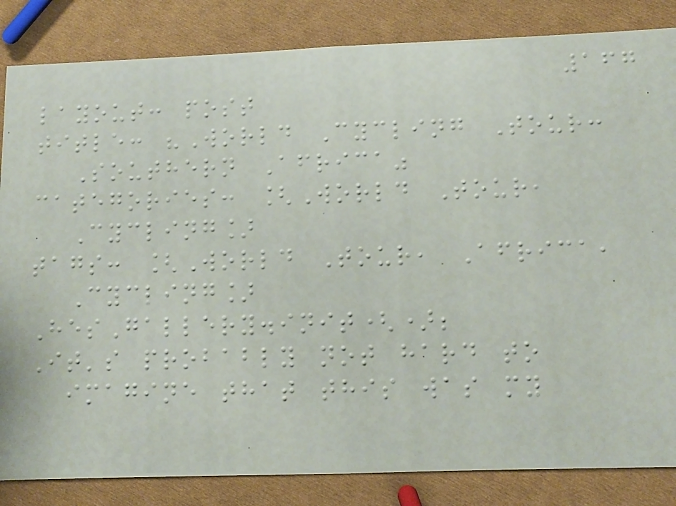167
layout: post
title: "World Cycling Tour:
Southern Africa"
categories: [World Tour,
Cycling]
tags: [World Tour, Africa,
Cycling]
HesGallery.init();
It's probably not hard to
imagine that this was my
